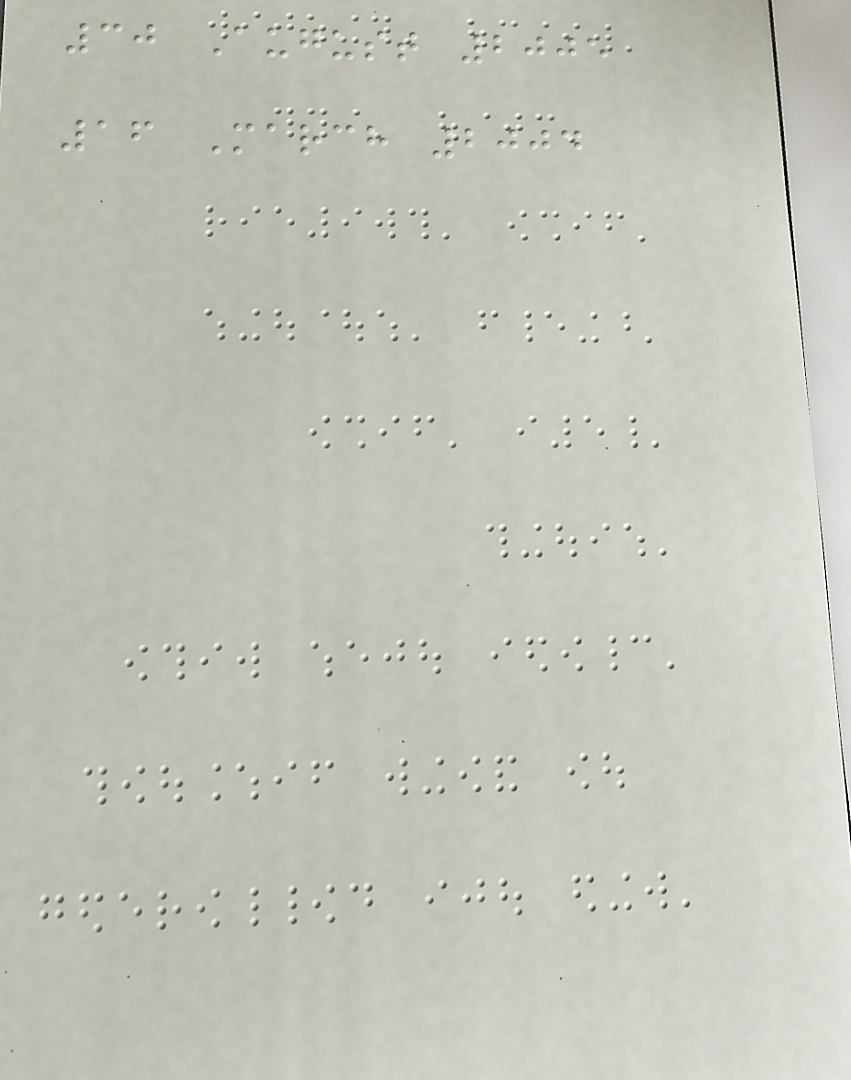30 August 2005
16 March 2004
